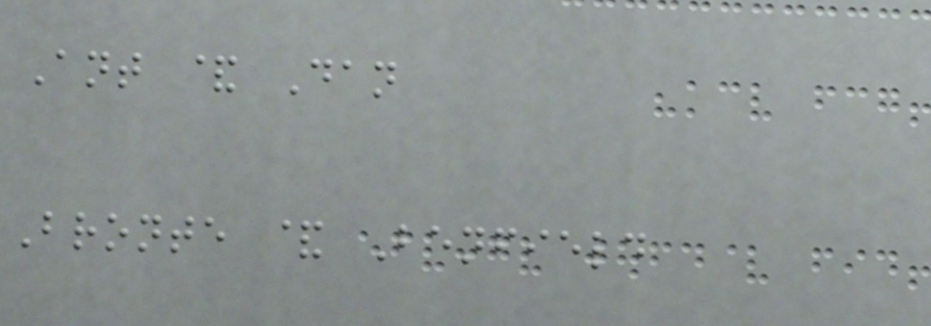Ant & Dan
Bronte & Benfield
